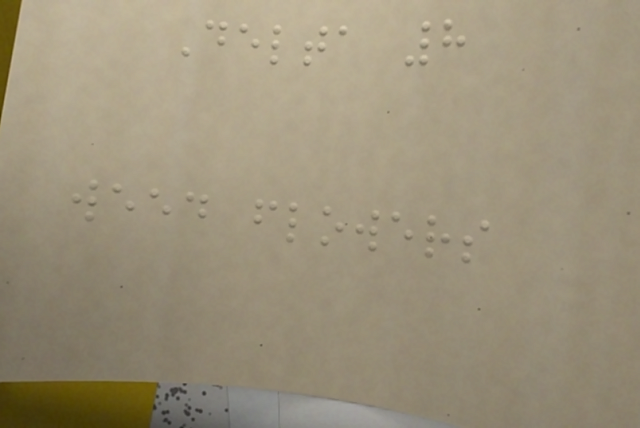Delta 8
weed flowers
